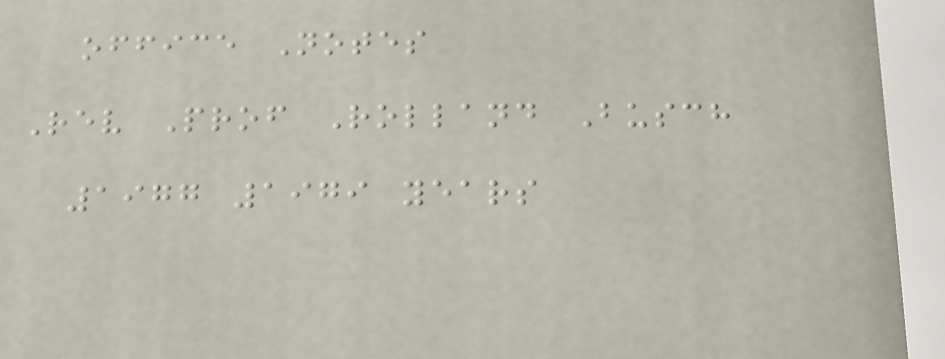office Notes
Rev Prof Rolland Busch
1977 1979 years
